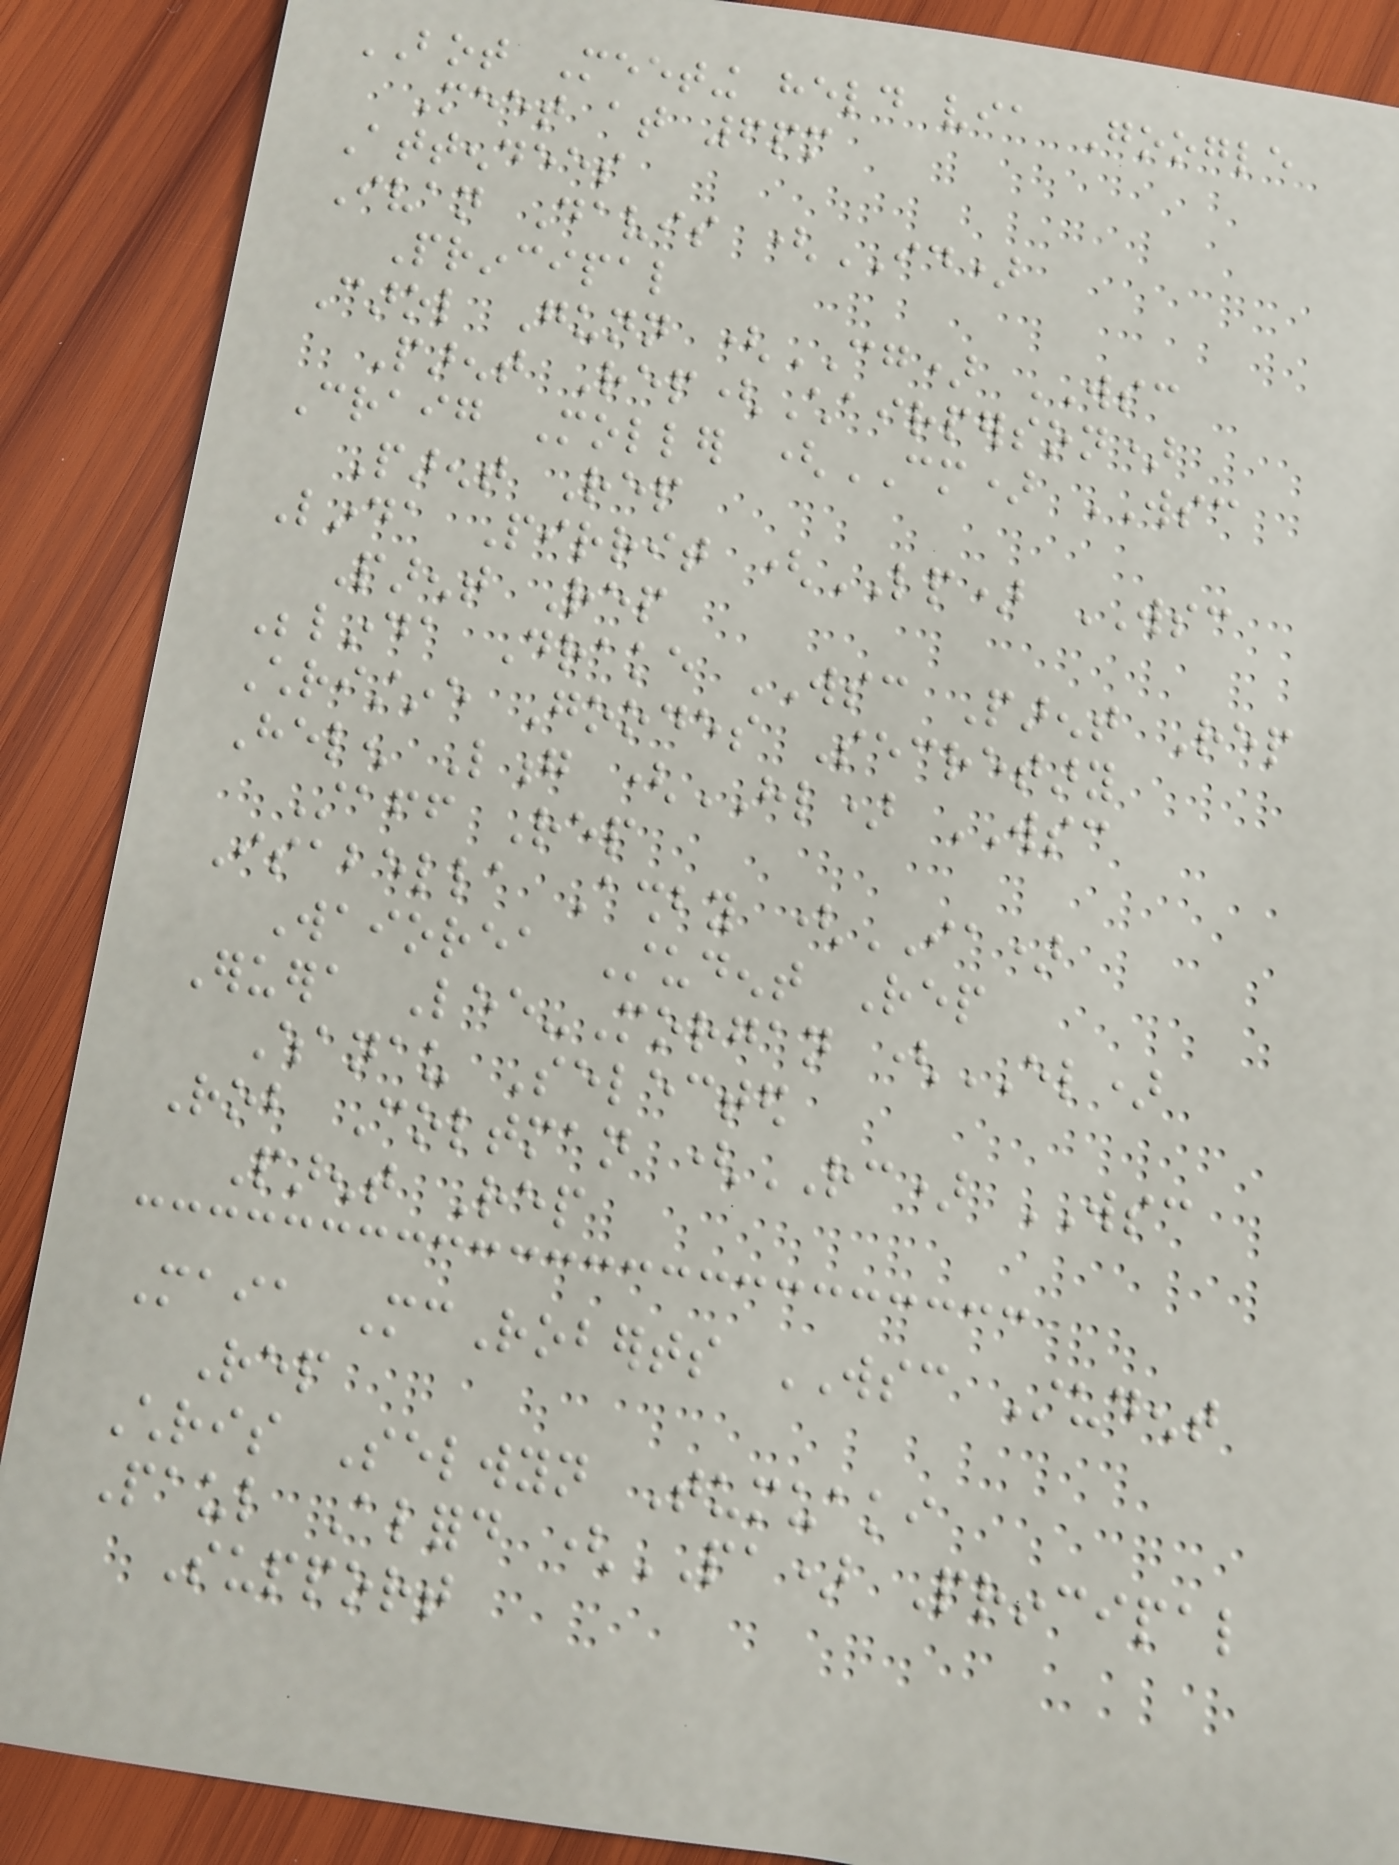BOT Meeting held via Google
Meet at 6pm
Attendees
Ivan Davis (ID)
Principal
Carol Gunn (CG) WSC
Parent Rep(Chairperson)
Craig Moller (CM) WSC
Parent Rep
Linda Pirrit (LP) WSC
Parent Rep
Belinda Drake WSC Parent Rep
Christine Goodes Secretary
Helen Long (HL) WSC
Staff Rep
Isabella Ashby (IA)
Waiorea Student Rep
Eruera Lee-Morgan (EL)
Whanau Selected
Rob Coltman (RC) WSC
Parent Rep
Maia McRoberts WSC Student
Rep
Chris Selwyn Tumuaki
Paul Alford (PA) Principal
Support
